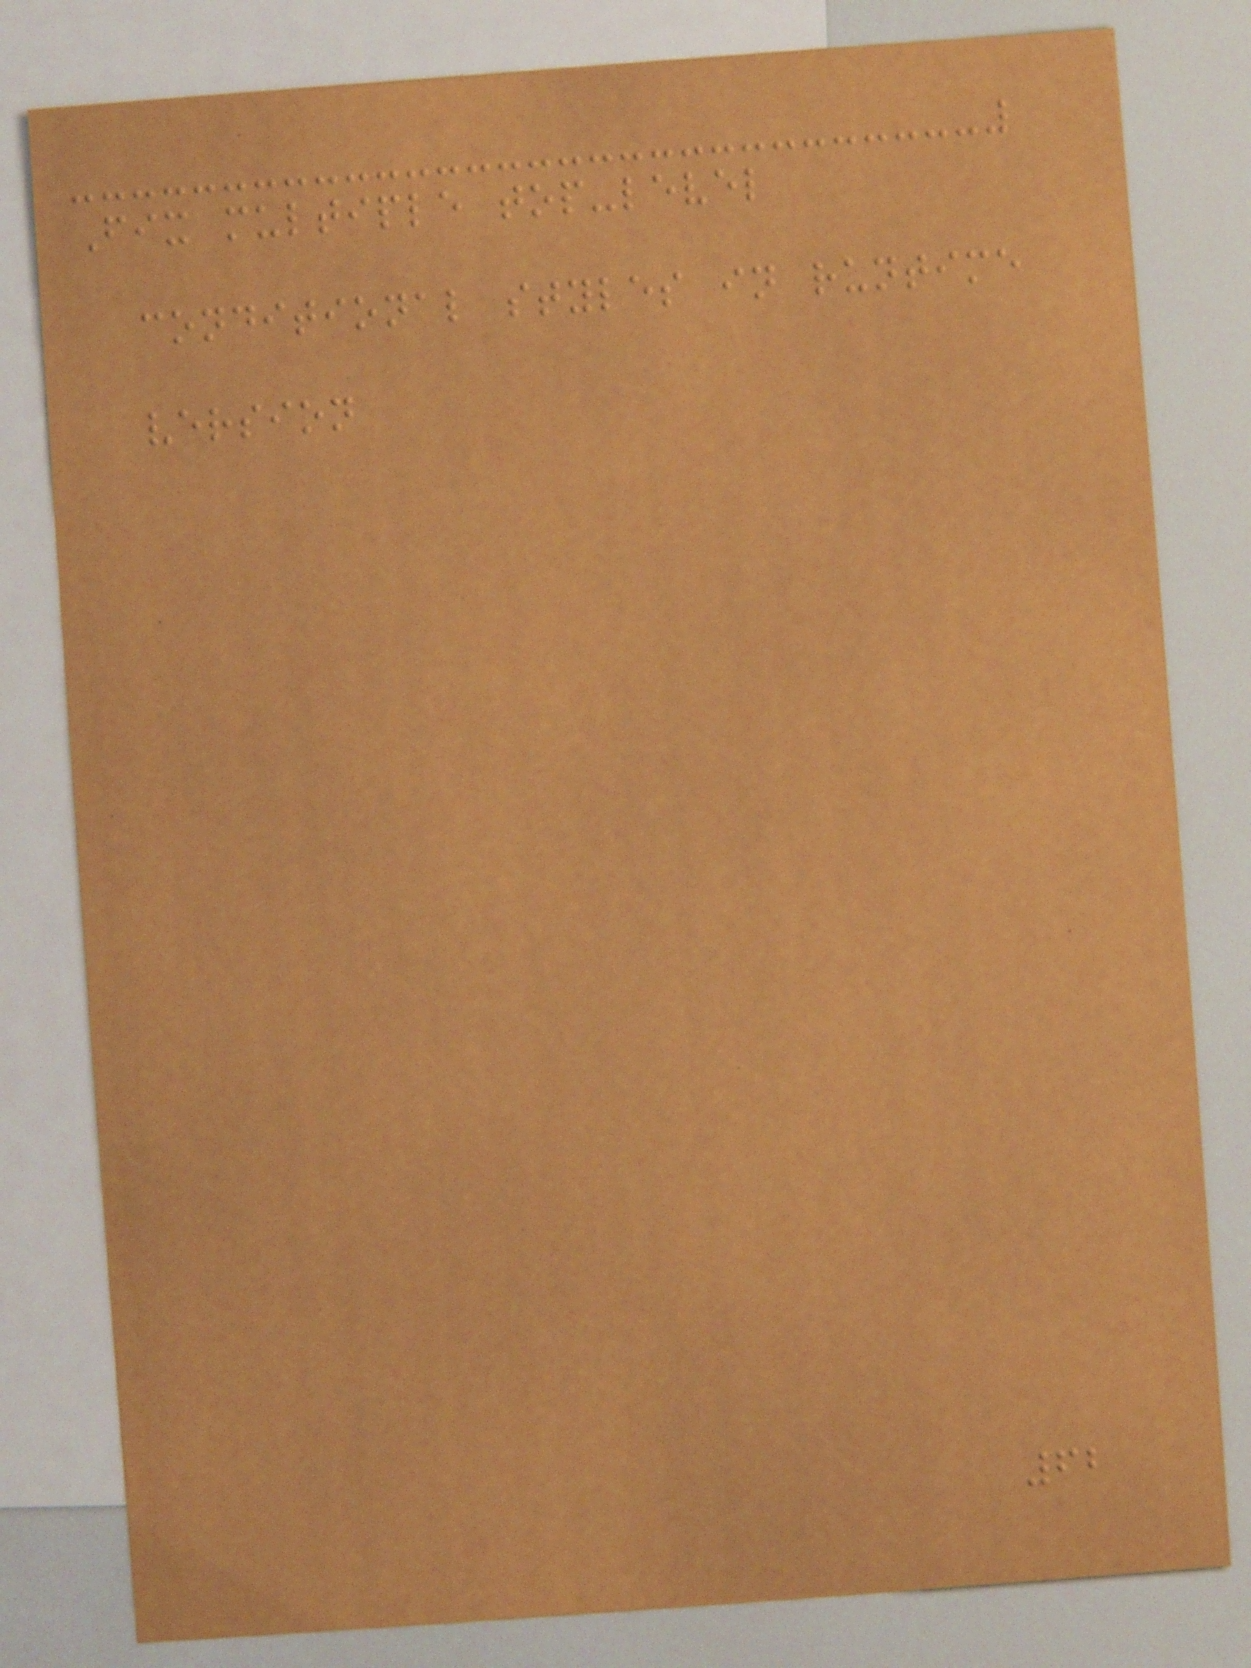Fix multiple top-level
conditional styles in runtime
version
62
